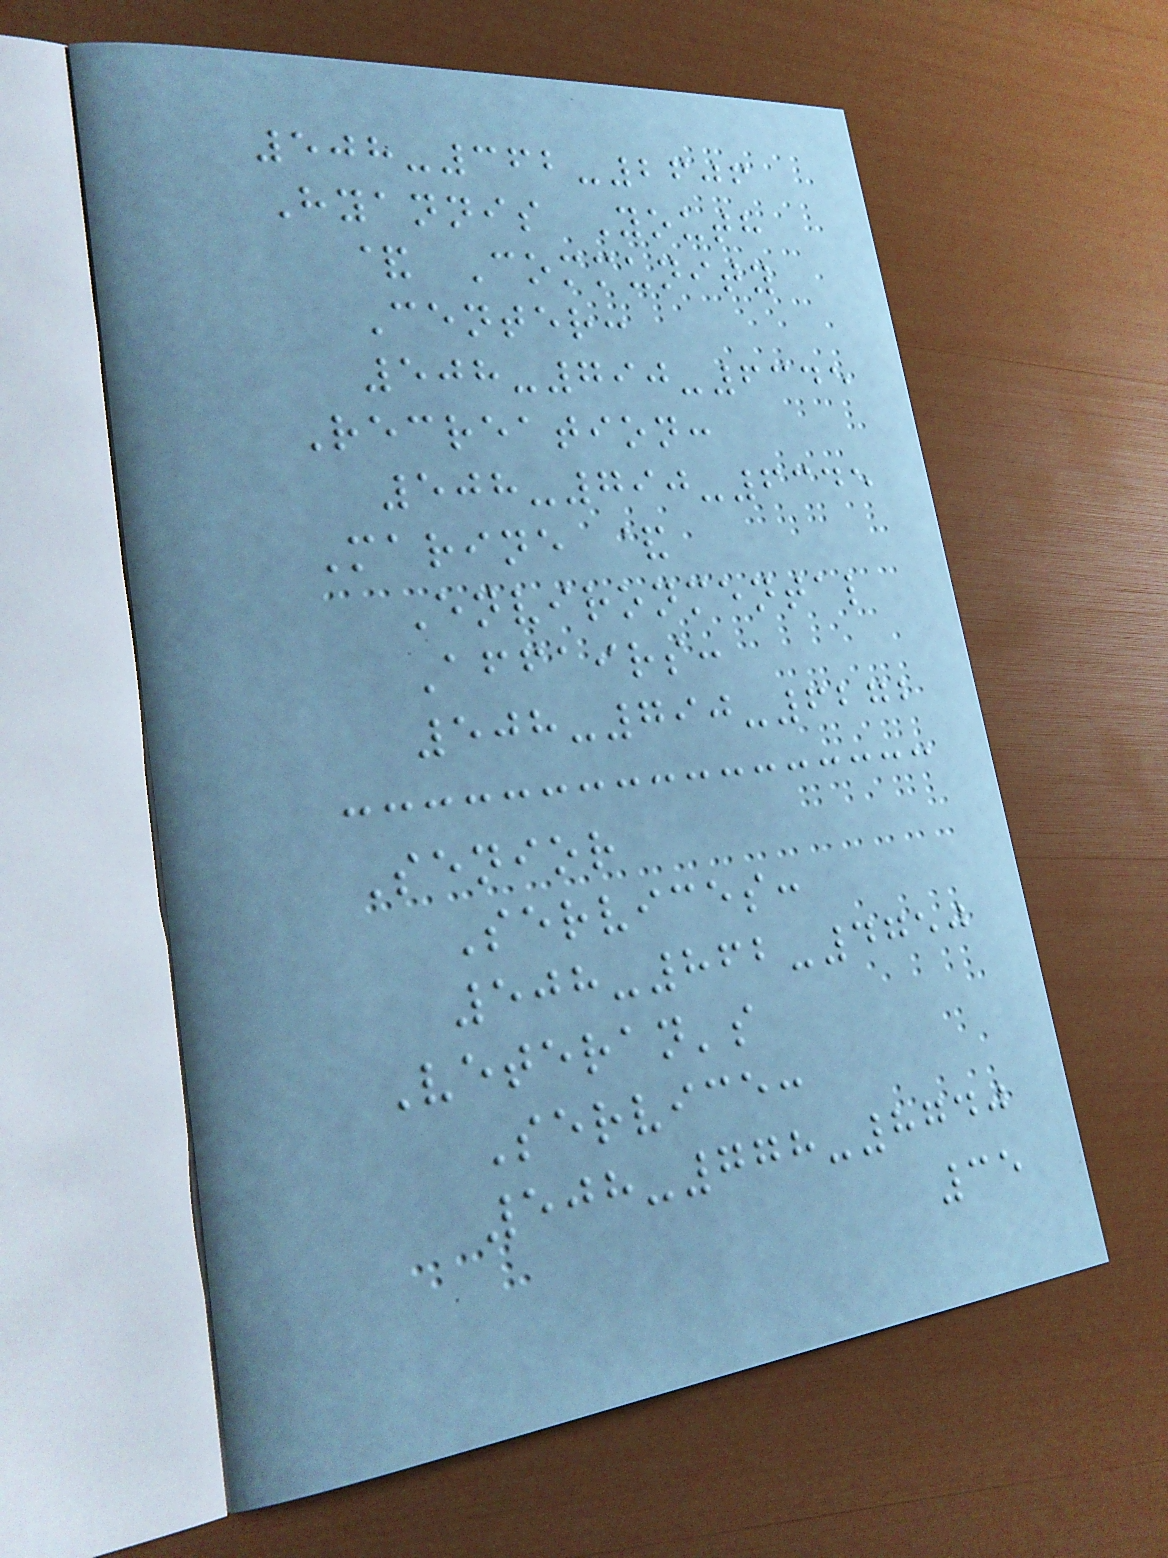508-362-2606
Hyannis Youth
& Community
Center:
508-790-6345
Recreation:
508-790-6345
Marine &
Environmental
Affairs:
508-790-6272
Senior
Services:
508-862-4750
Veteran's
Service:
508-778-8740
35
